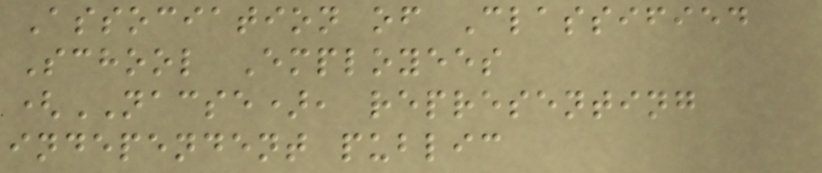Association of Classified
School Employees
(NACSE), representing
independent public
